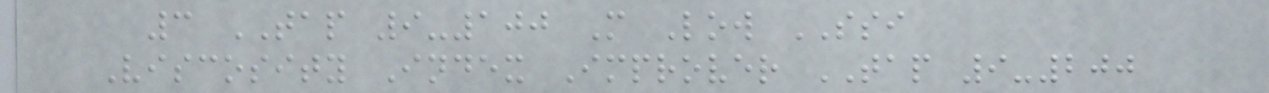3 TAP 9-100 M Low SSI
Viscosity Index Improver TAP 9-200
